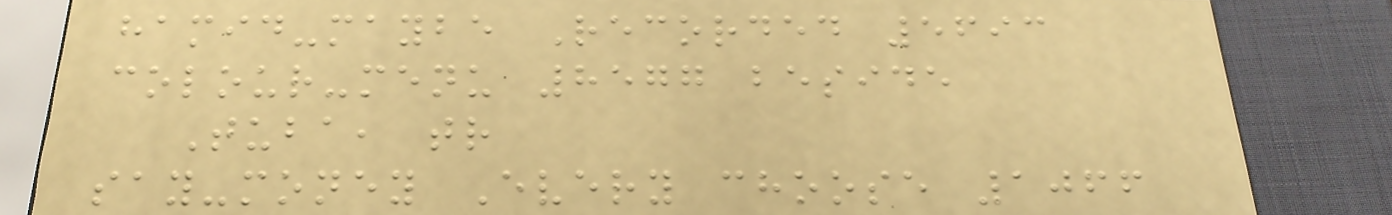hamid-maybe Recorded 5693
colour-menu 8577 beside
Tuba, tr
say-money Every choose 1066
